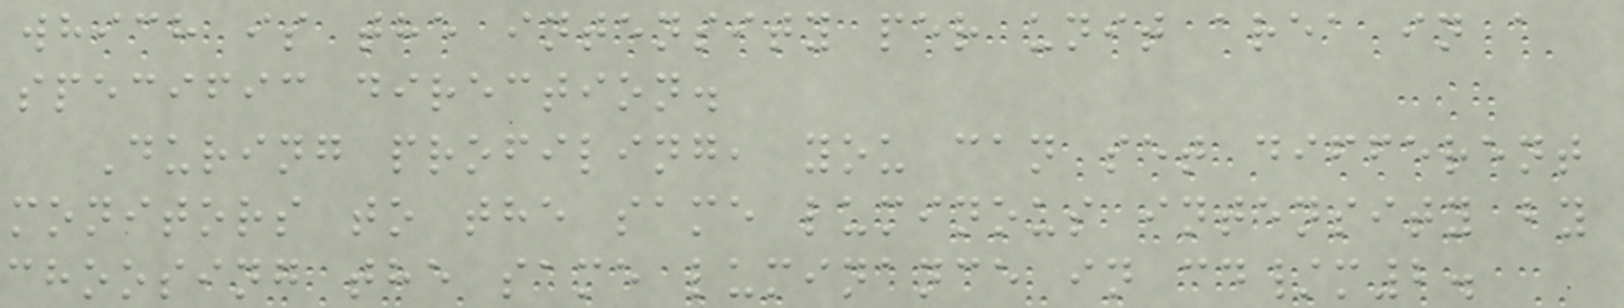which is the intensity per unit area in a
specific direction.
During profiling, you can set different
monitors to the same luminous intensity by
choosing the same luminance in cd/m2.
